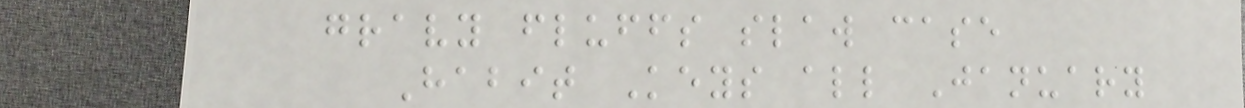gravy fluffs slaw case
Habit Keys all January
